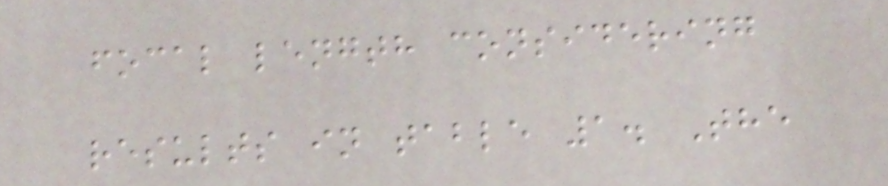focal length considering
results in table 1. The
